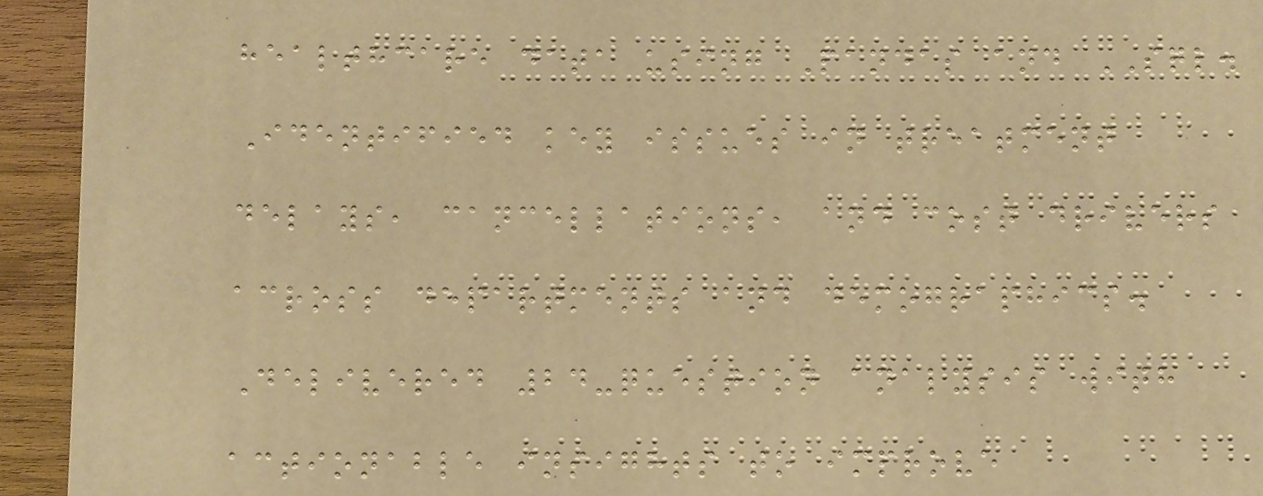healthcare data using Pandas and SQL.
Identified key issues in treatment
delays, cancellations, and cost drivers
across departments and demographics.
Delivered 24-question analysis with
actionable insights to improve
